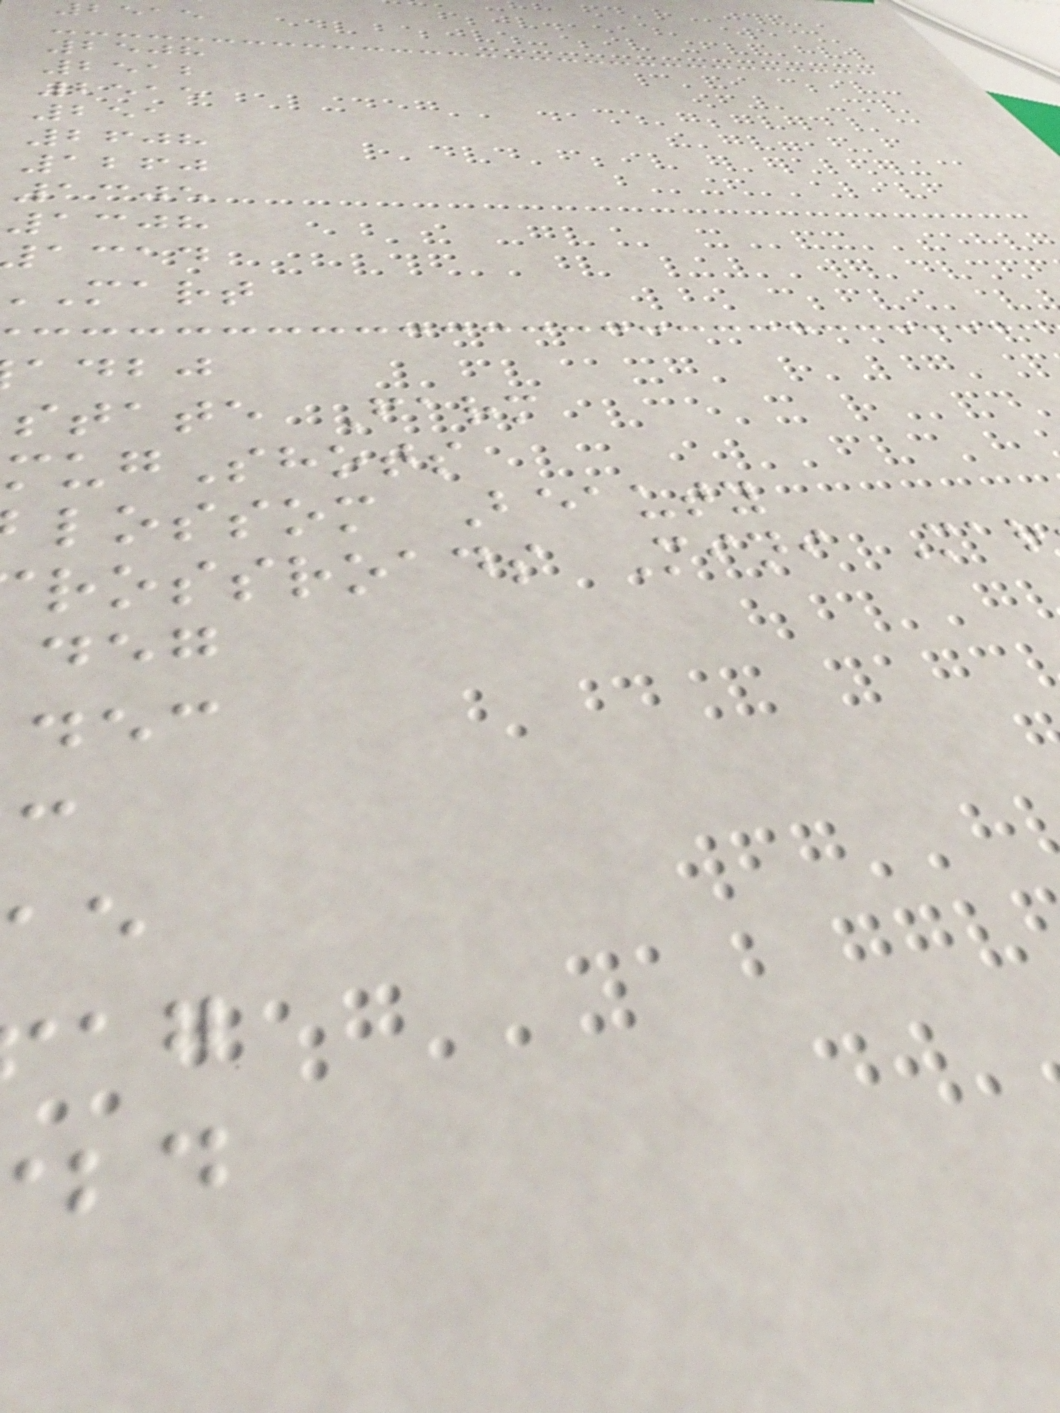beae
2508
2512
2515
251
2608
1260
1305
1308
acad
mart
adbj
state Farm
ugShots
lossom Beauty
rossroads Mini Mar
